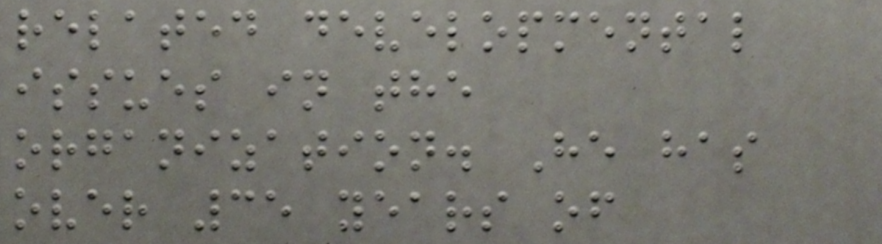related developmental
issues in the
organization. He has
over 35 years of
